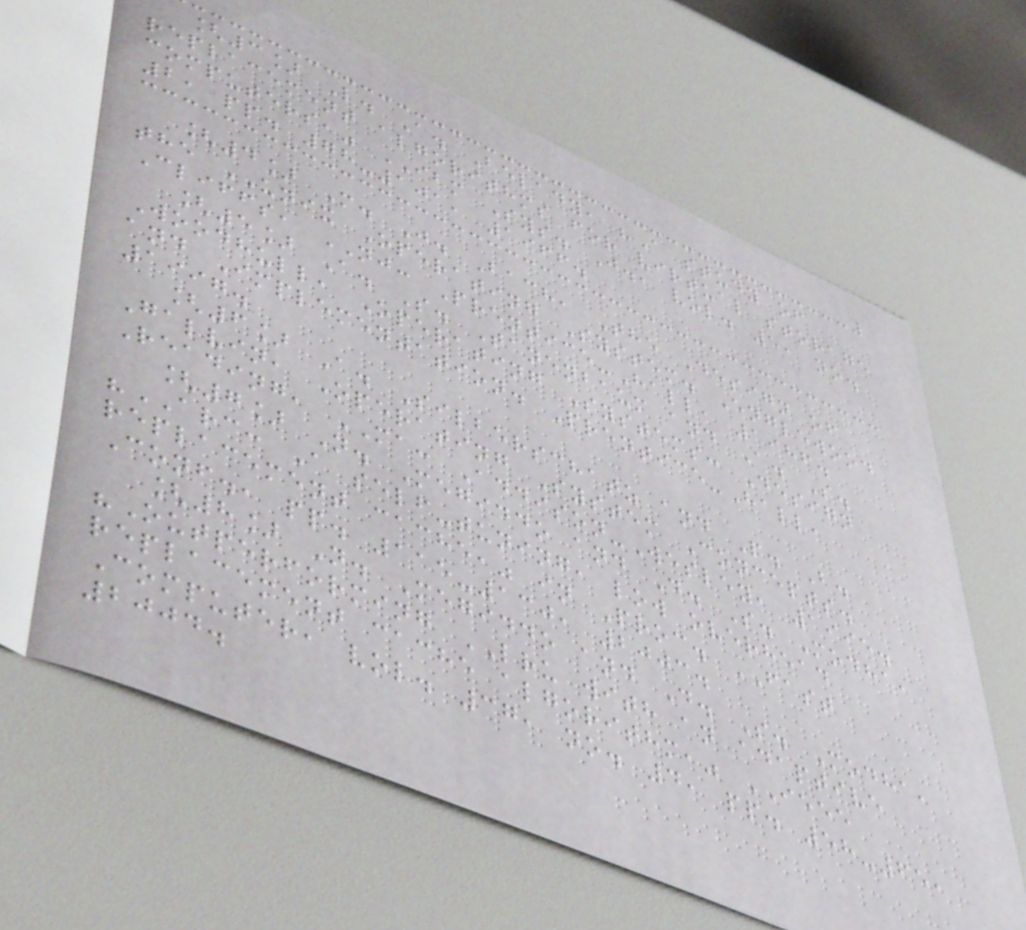[3] L. A. Belady, "A study of
replacement algorithms for virtual storage
computers," IBM Sys. J., vol. 5, no.
2, pp. 78-101, 1966.
[4] M. J. Bach, The Design of
the UNIX Operating System. Englewood
Cliffs, NJ: Prentice-Hall, 1986.
[5] A. S. Tanenbaum and A. S.
Woodhull, Operating Systems: Design
and Implementation. Prentice-Hall,
1997.
[6] A. Silberschatz and P. B.
Galvin, Operating System Concepts.
Reading, MA: Addison-Wesley, 1995.
[7] N. Megiddo and D. S. Modha,
"ARC: A self-tuning, low overhead
replacement cache," in Proc. FAST
Conf., pp. 115-130, 2003.
[8] N. Megiddo and D. S. Modha,
"Outperforming LRU with an adaptive
replacement cache algorithm," IEEE
Computer, vol. 37, no. 4, pp. 58-65,
2004.
